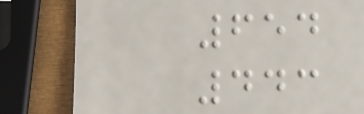654
443
